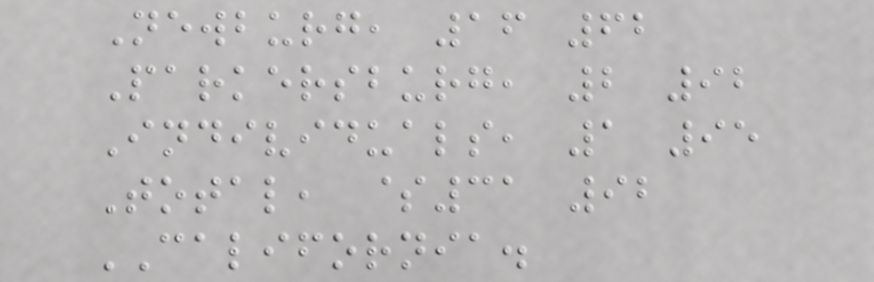Newburg, 16 62
Parkersburg, 2 92
Individuals, 1 95
Total, $31 92
CALIFORNIA.
